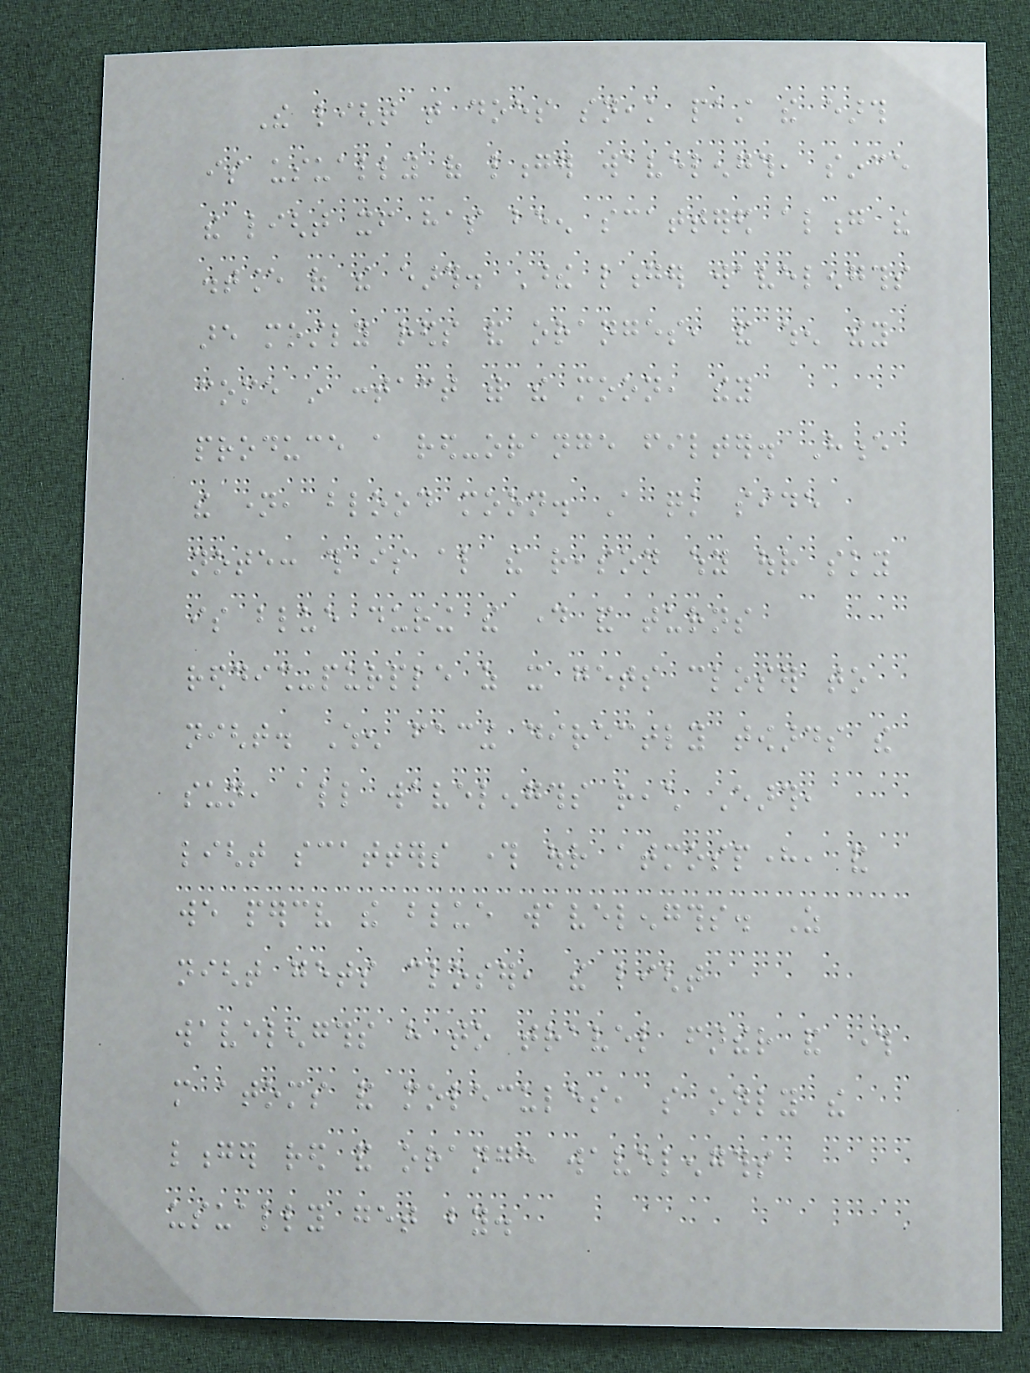The light that does sneak past the earth
is usually of longer wavelength, since
the light itself has been scattered along the
distance of the earth. These longer wavelengths
are mostly reds and oranges, and when they
come in contact with the moon, they
produce a red-orange filter. Hence
the name, blood moon. A quick side
note: this is also the reason why our sky
is blue during the day and turns
reddish-purple as it gets closer to
night. When facing directly towards the
sun, all wavelengths reach Earth,
light scatters through our atmosphere, and
we perceive the blue wavelengths. As
night gets closer, the light
wavelengths have to travel farther and through
more atoms and molecules, so only the
longer red and orange wavelengths
usually get by.
